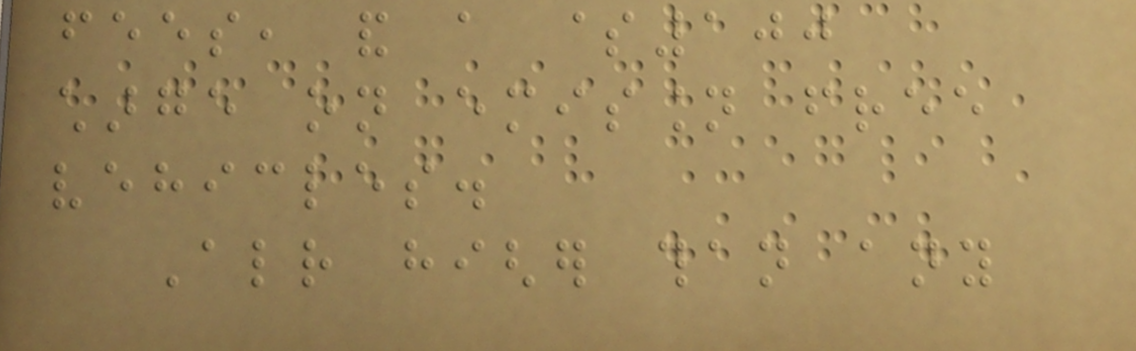fees, and a $100
charge on emission free
vehicles.
Already higher than any
